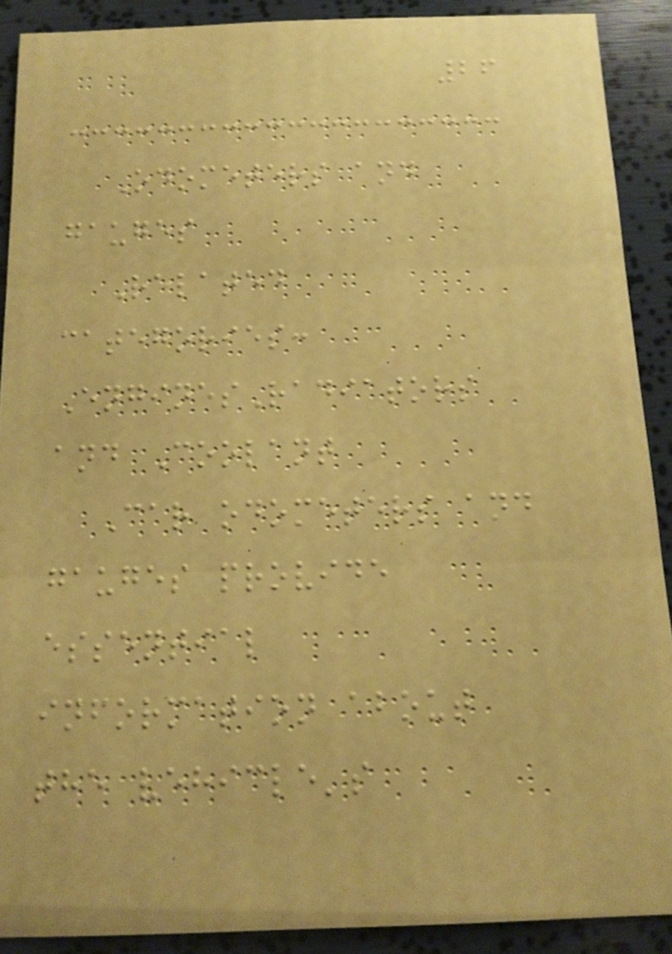26
Odometers and
gauges
Related
categories:
EnginesRadiators
and Coolant
Car odometers and
gauges provide
essential
information about
the vehicle's
